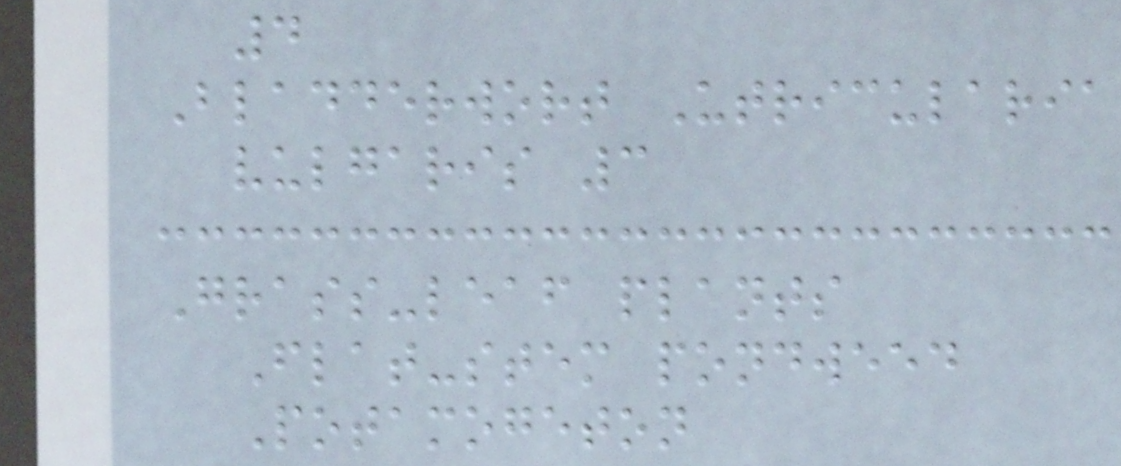4
Bladderwort Utricularia
vulgaris 3
Grass-leaf plants
Flat-stem pondweed
Potamogeton
